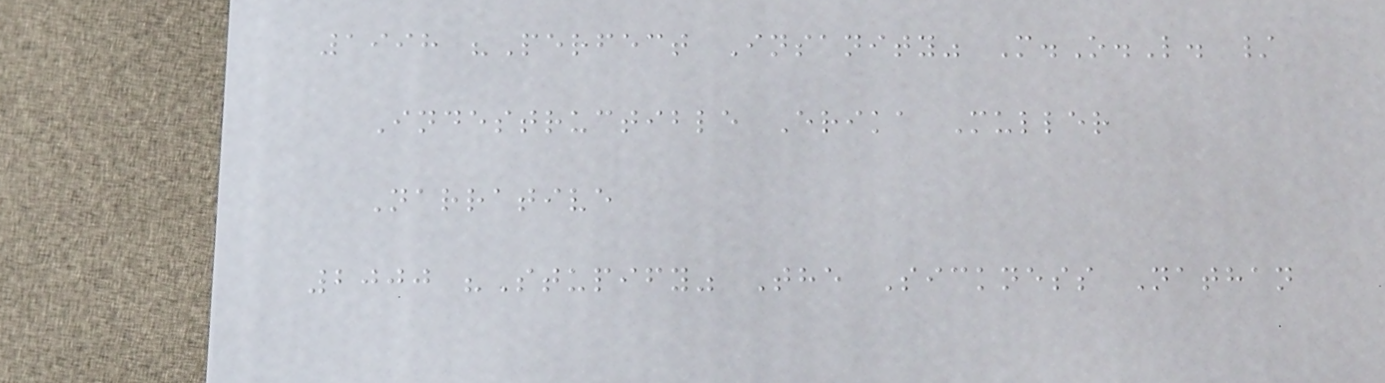1998 "Perfect Insanity" M.O.L. /
Indestructible Erika Muller
Narrative
2000 "Stupify" The Sickness Nathan
